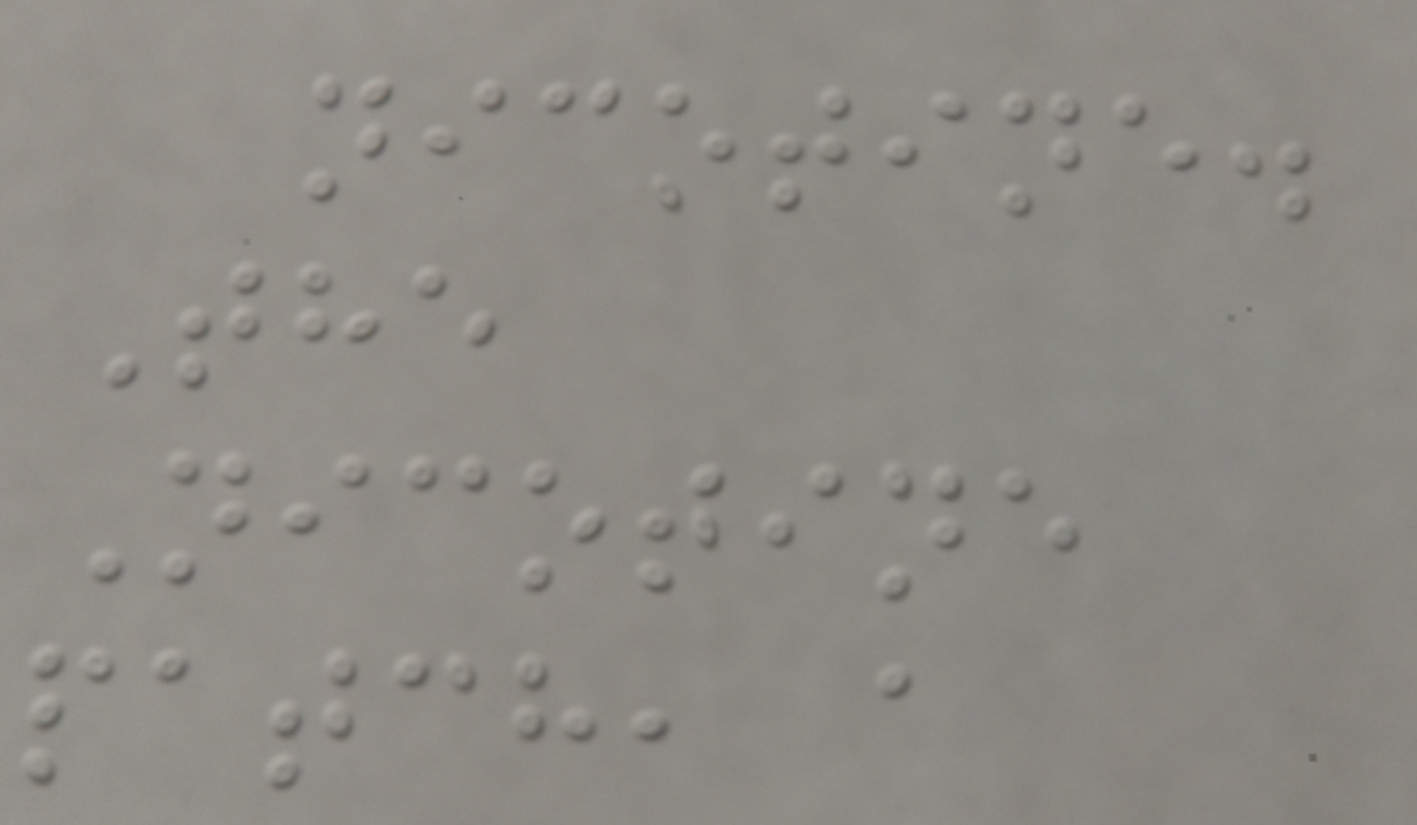nicotine.
The
Nicotine
patch, a
